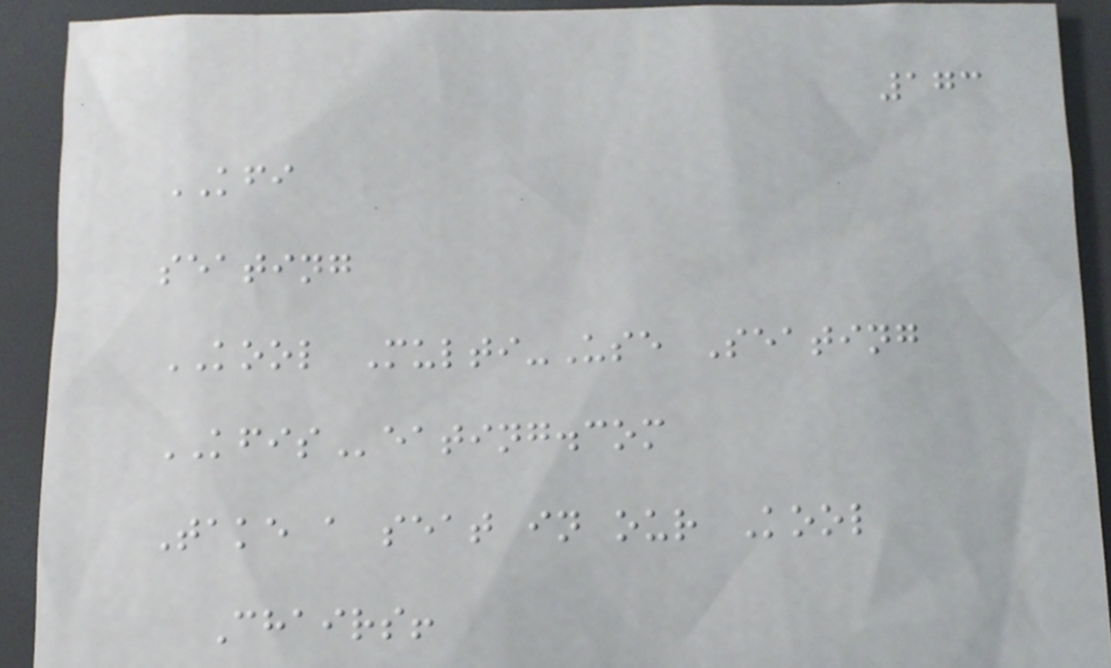173
KFI
seating
KOOL Multi-Use Seating
KFISeating.com
Take a seat in our Kool
Chairs!
